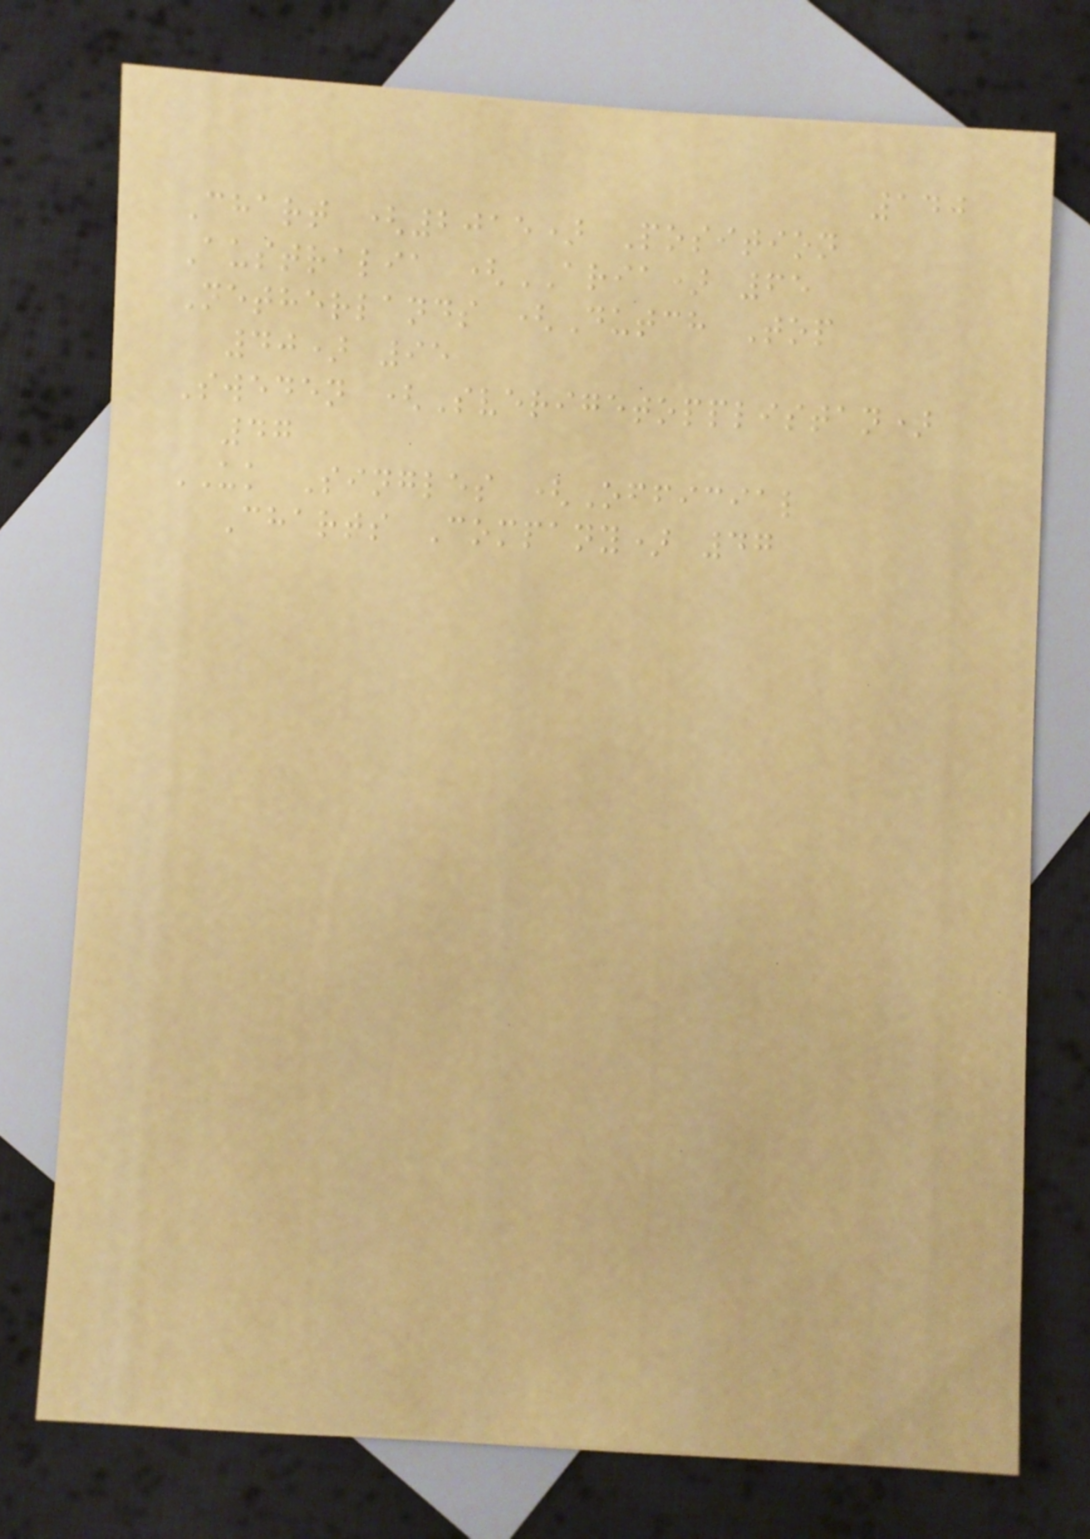140
Chart (2015) Position
Australia (ARIA) 65
Netherlands (Dutch Top
40) 95
Sweden (Sverigetopplistan)
47
UK Singles (Official
Charts Company) 47
